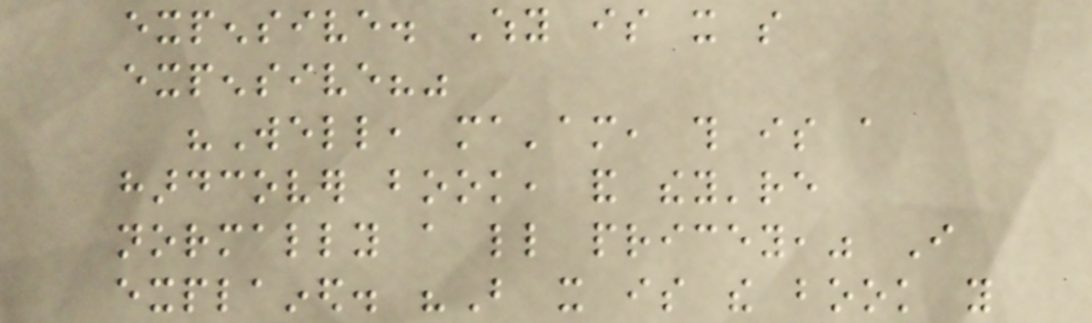expensive. Why is it so
expensive?"
"Well, ma'am, this is a
hardcover book, and they're
normally a little pricey," I
explained. "But it is the book you
